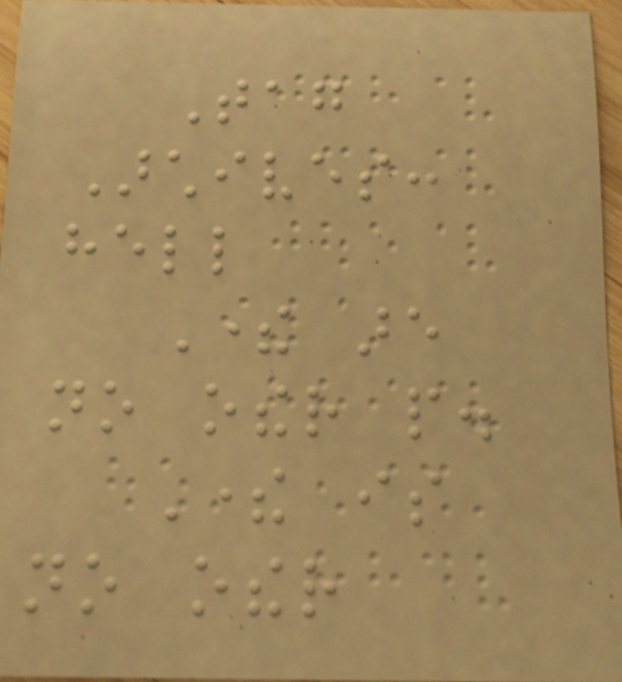Tag
Archives:
hell
There are
no other people.
There is
no other
